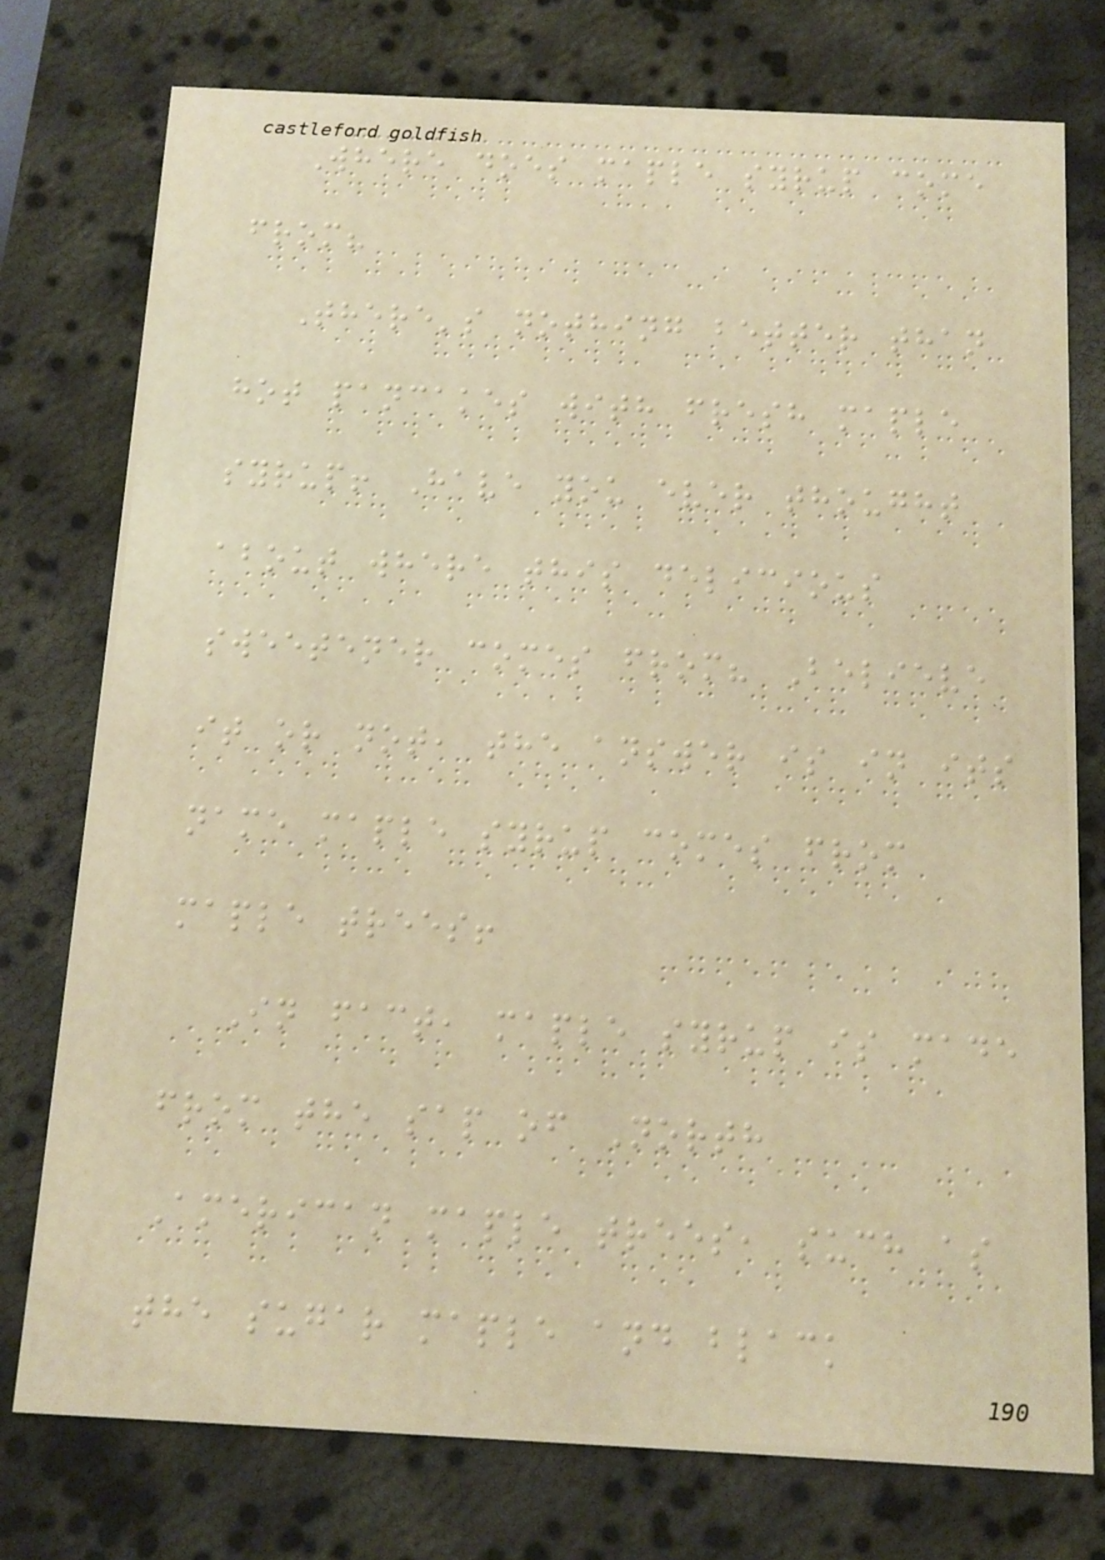Where does maple syrup come
from?
There's nothing better than
hot pancakes with fresh maple
syrup! Have you ever thought
about where this delicious
sweetener comes from? Believe
it or not, the answer is in its
name maple syrup comes from
maple trees!
In fact, maple syrup is made
from the sap of North
American maple trees, such as
the sugar maple and black
